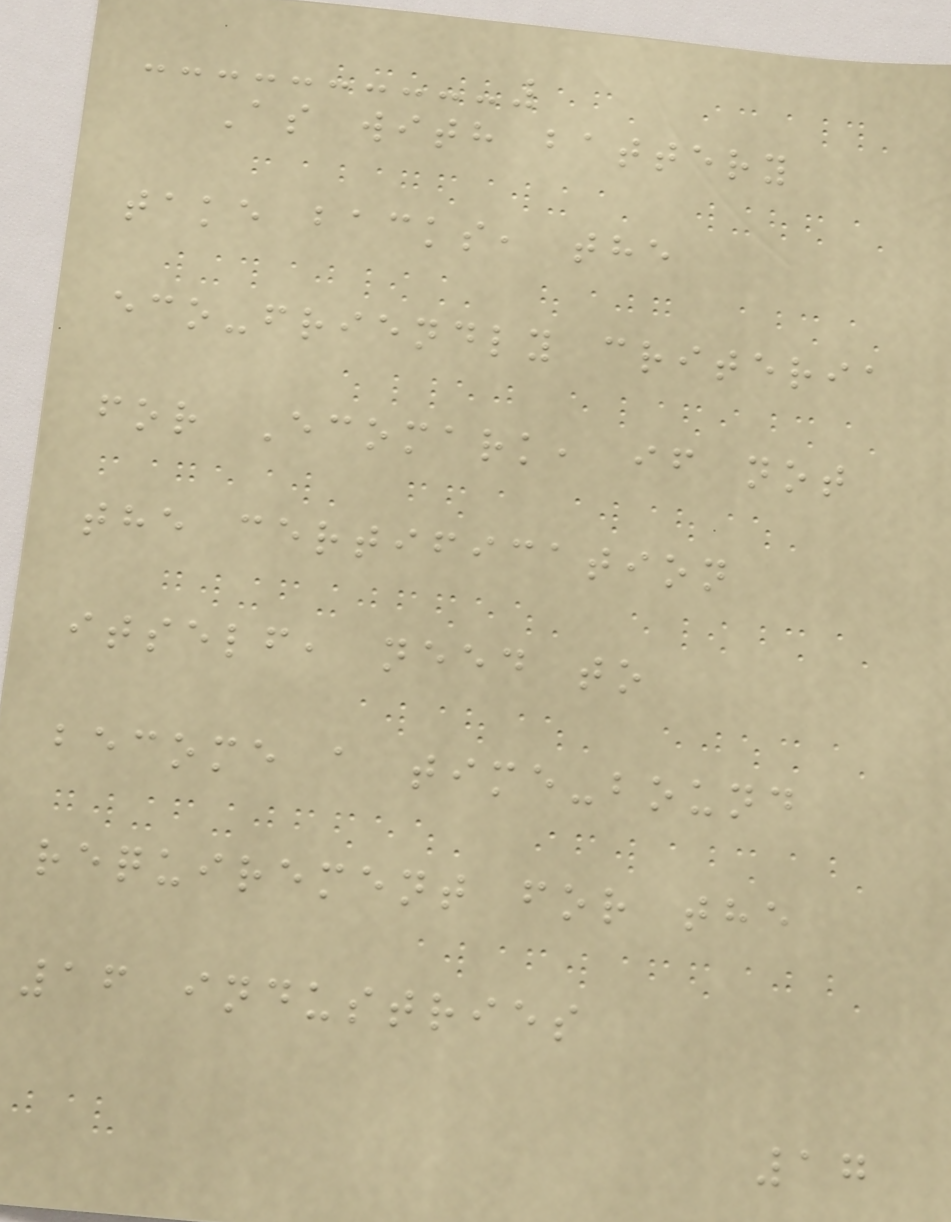As with battery
take backs, the
eco-friendly criteria
for Ecomark, if not
the certification
itself, need to
become a time-bound
requirement for the
16 industries
17
